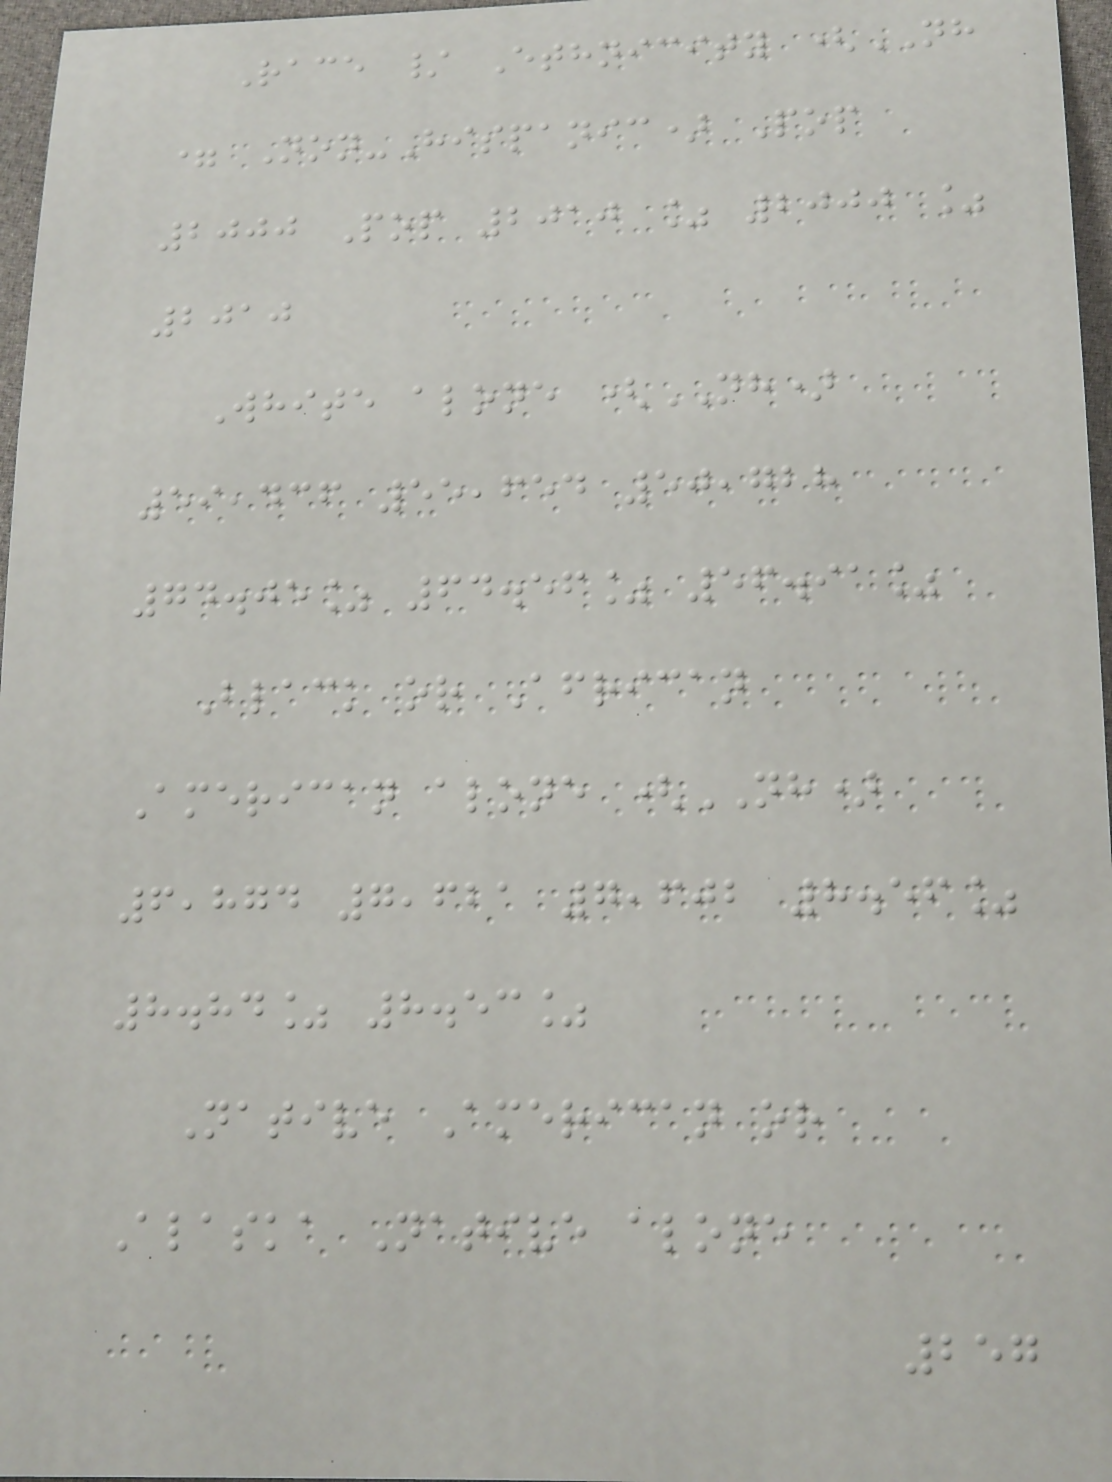Race / Ethnicity (NH
= Non-Hispanic) Pop
2000 Pop 2010 % 2000 %
2010
White alone (NH)
59,436 55,654 50,728
74.05% 64.56% 56.91%
Black or African
American alone (NH)
6,874 7,621 7,602 8.56%
8.84% 8.53%
Native American or
Alaska Native alone
257
